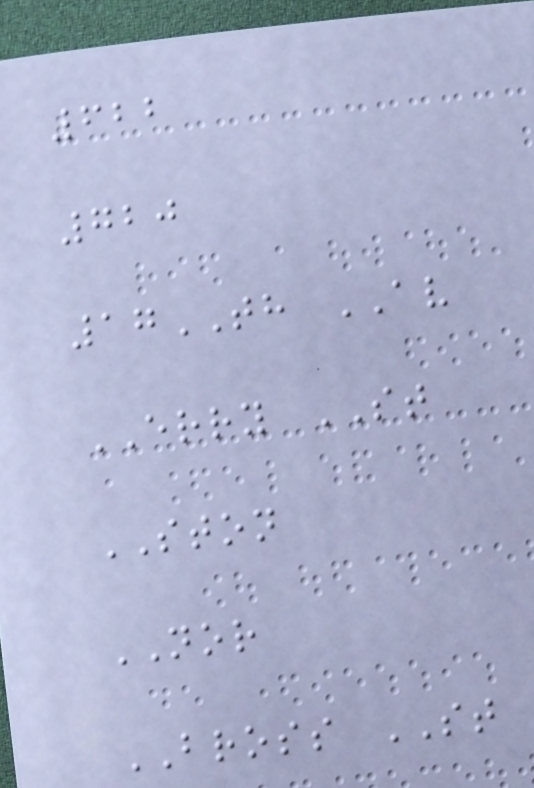622
720
17TH AV
ERRY ST
STON
NOR
BROSS ST
